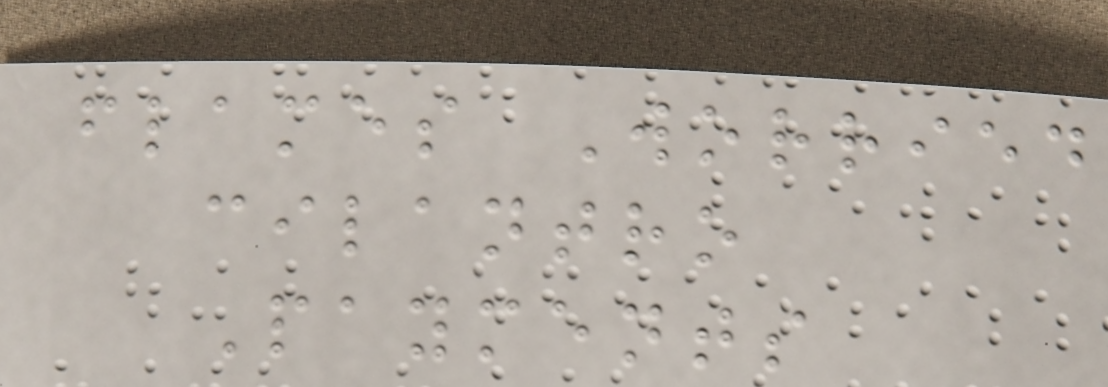flames Worried
cilantro
Payments
